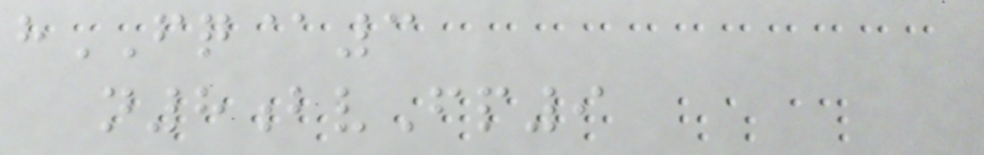hFQ@3
n8bvFp9
